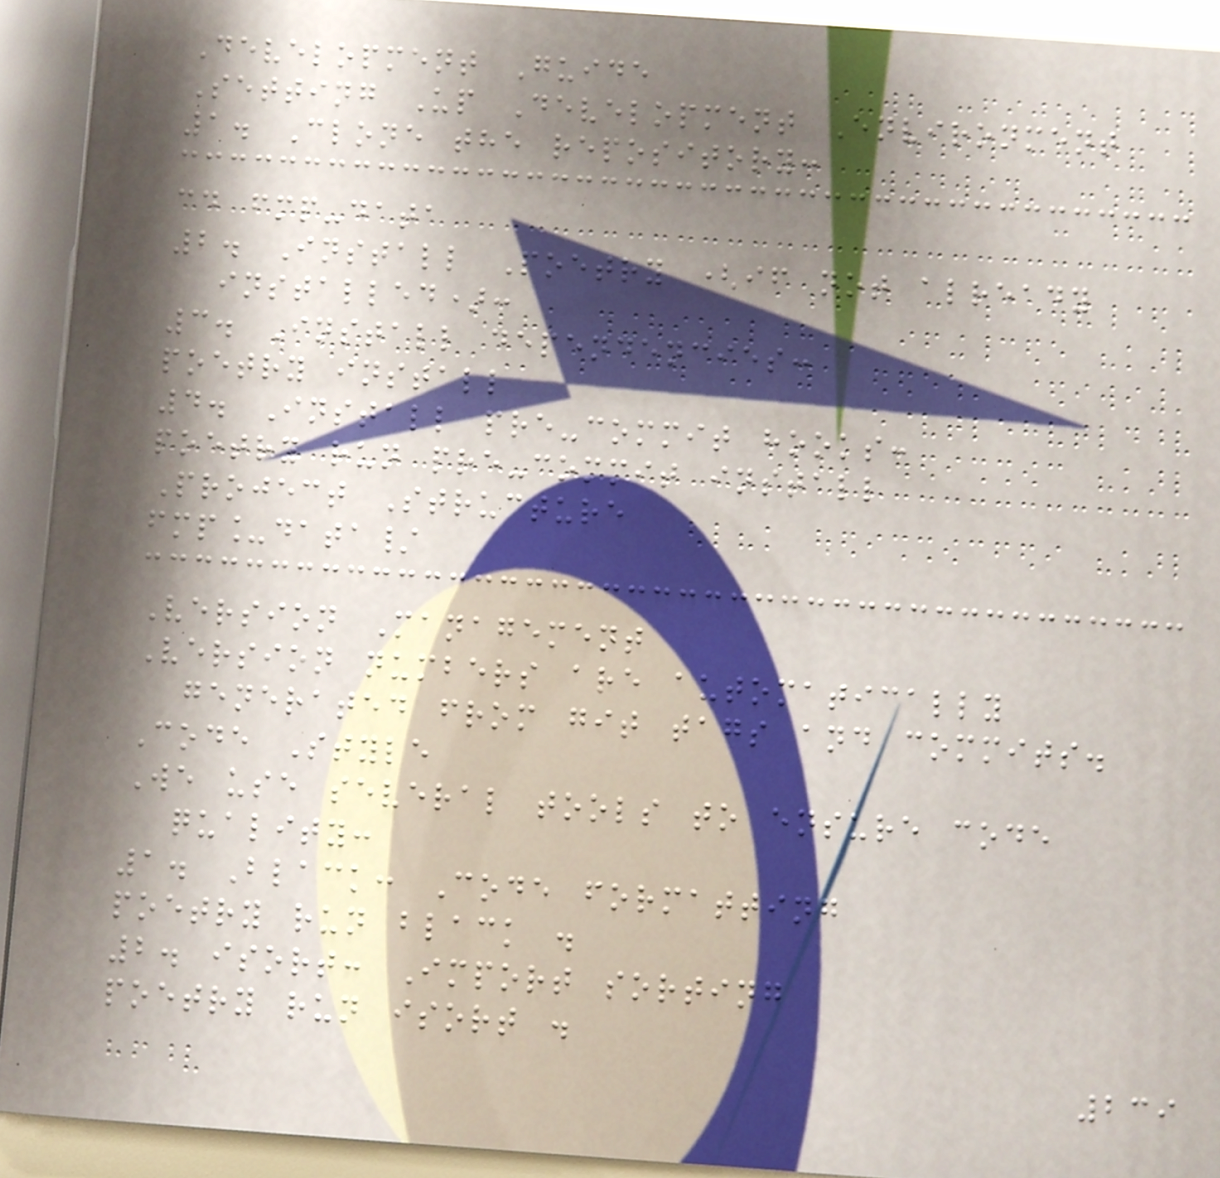Development Guide
Setting Up Development Environment
1. Clone the repository:
cd fmp-data
2. Install Poetry (if not already
installed):
3. Install dependencies:
poetry install
4. Install pre-commit hooks:
poetry run pre-commit install
Project Structure
fmp_data/
Version Management
Version numbers are automatically
generated from git tags and commits.
Code Style
We use several tools to ensure code
quality:
1. Black: Code formatting
poetry run black .
2. isort: Import sorting
poetry run isort .
239
